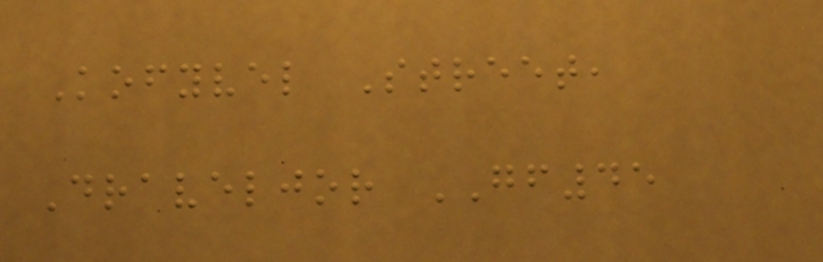Kofyvel Street,
Draveljor GF45
